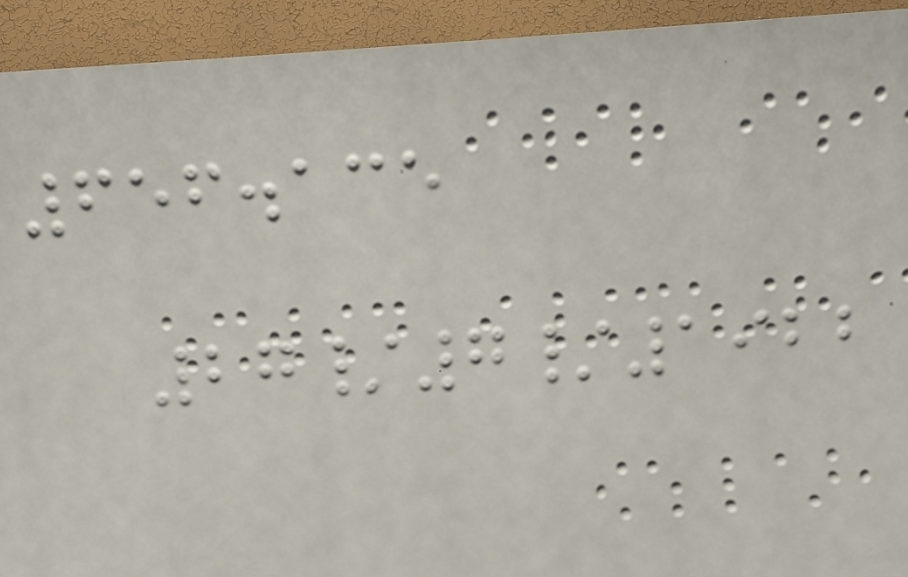656.135
27/7/1922
